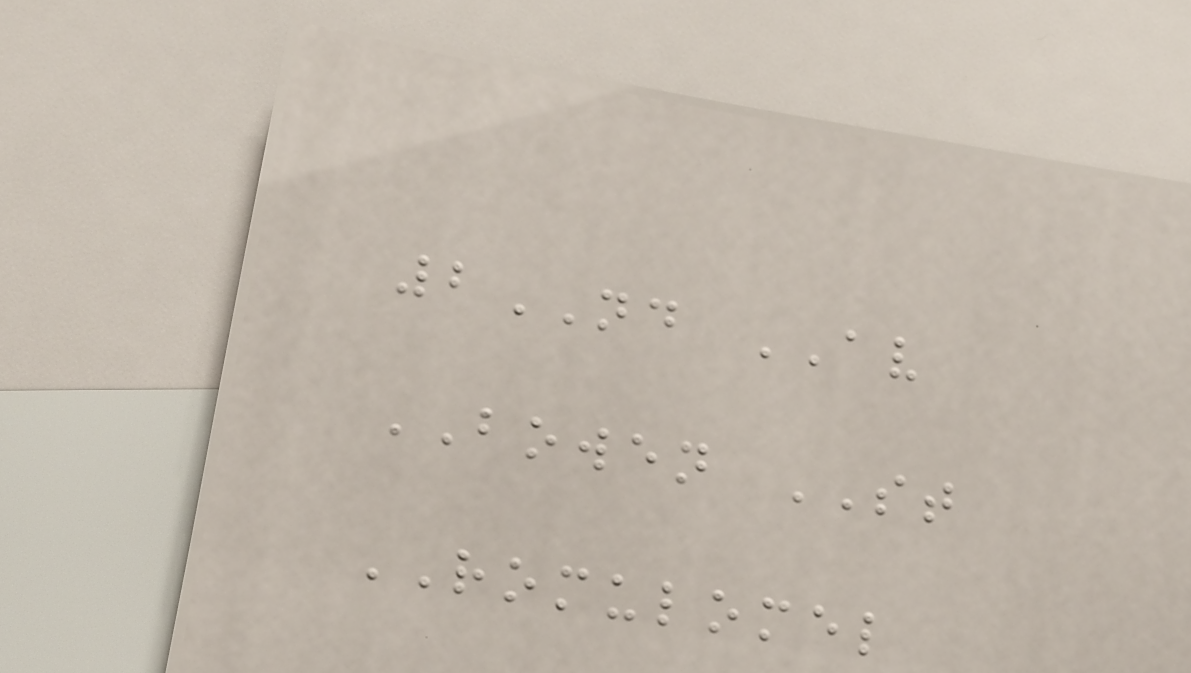2ND AV
BOWEN ST
ROMULOMEL
